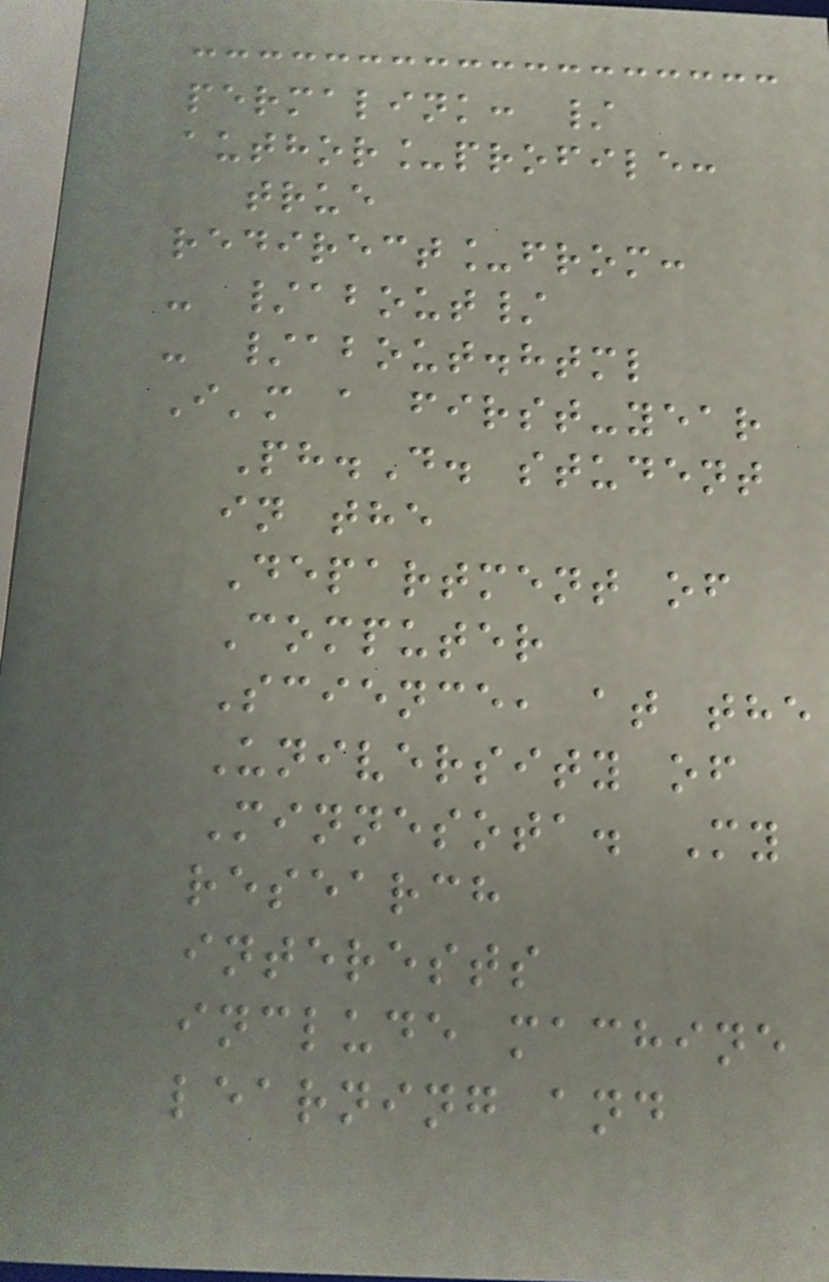permalink: /
author_profile:
true
redirect_from:
- /about/
- /about.html
I'm a first-year
Ph.D. student
in the
Department of
Computer
Science, at the
University of
Minnesota. My
research
interests
include machine
learning and
